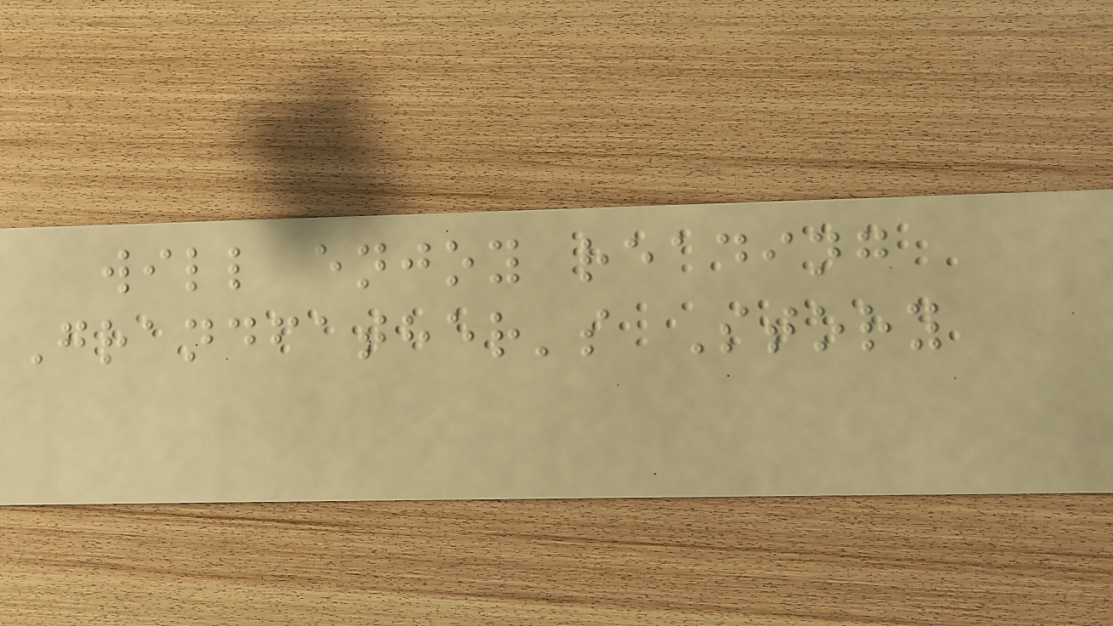will enjoy reading
Grandfather's Story
